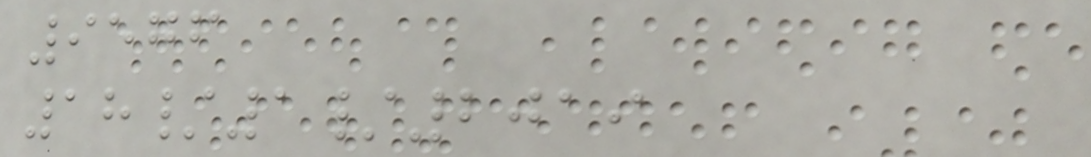9576
18/1/2019
